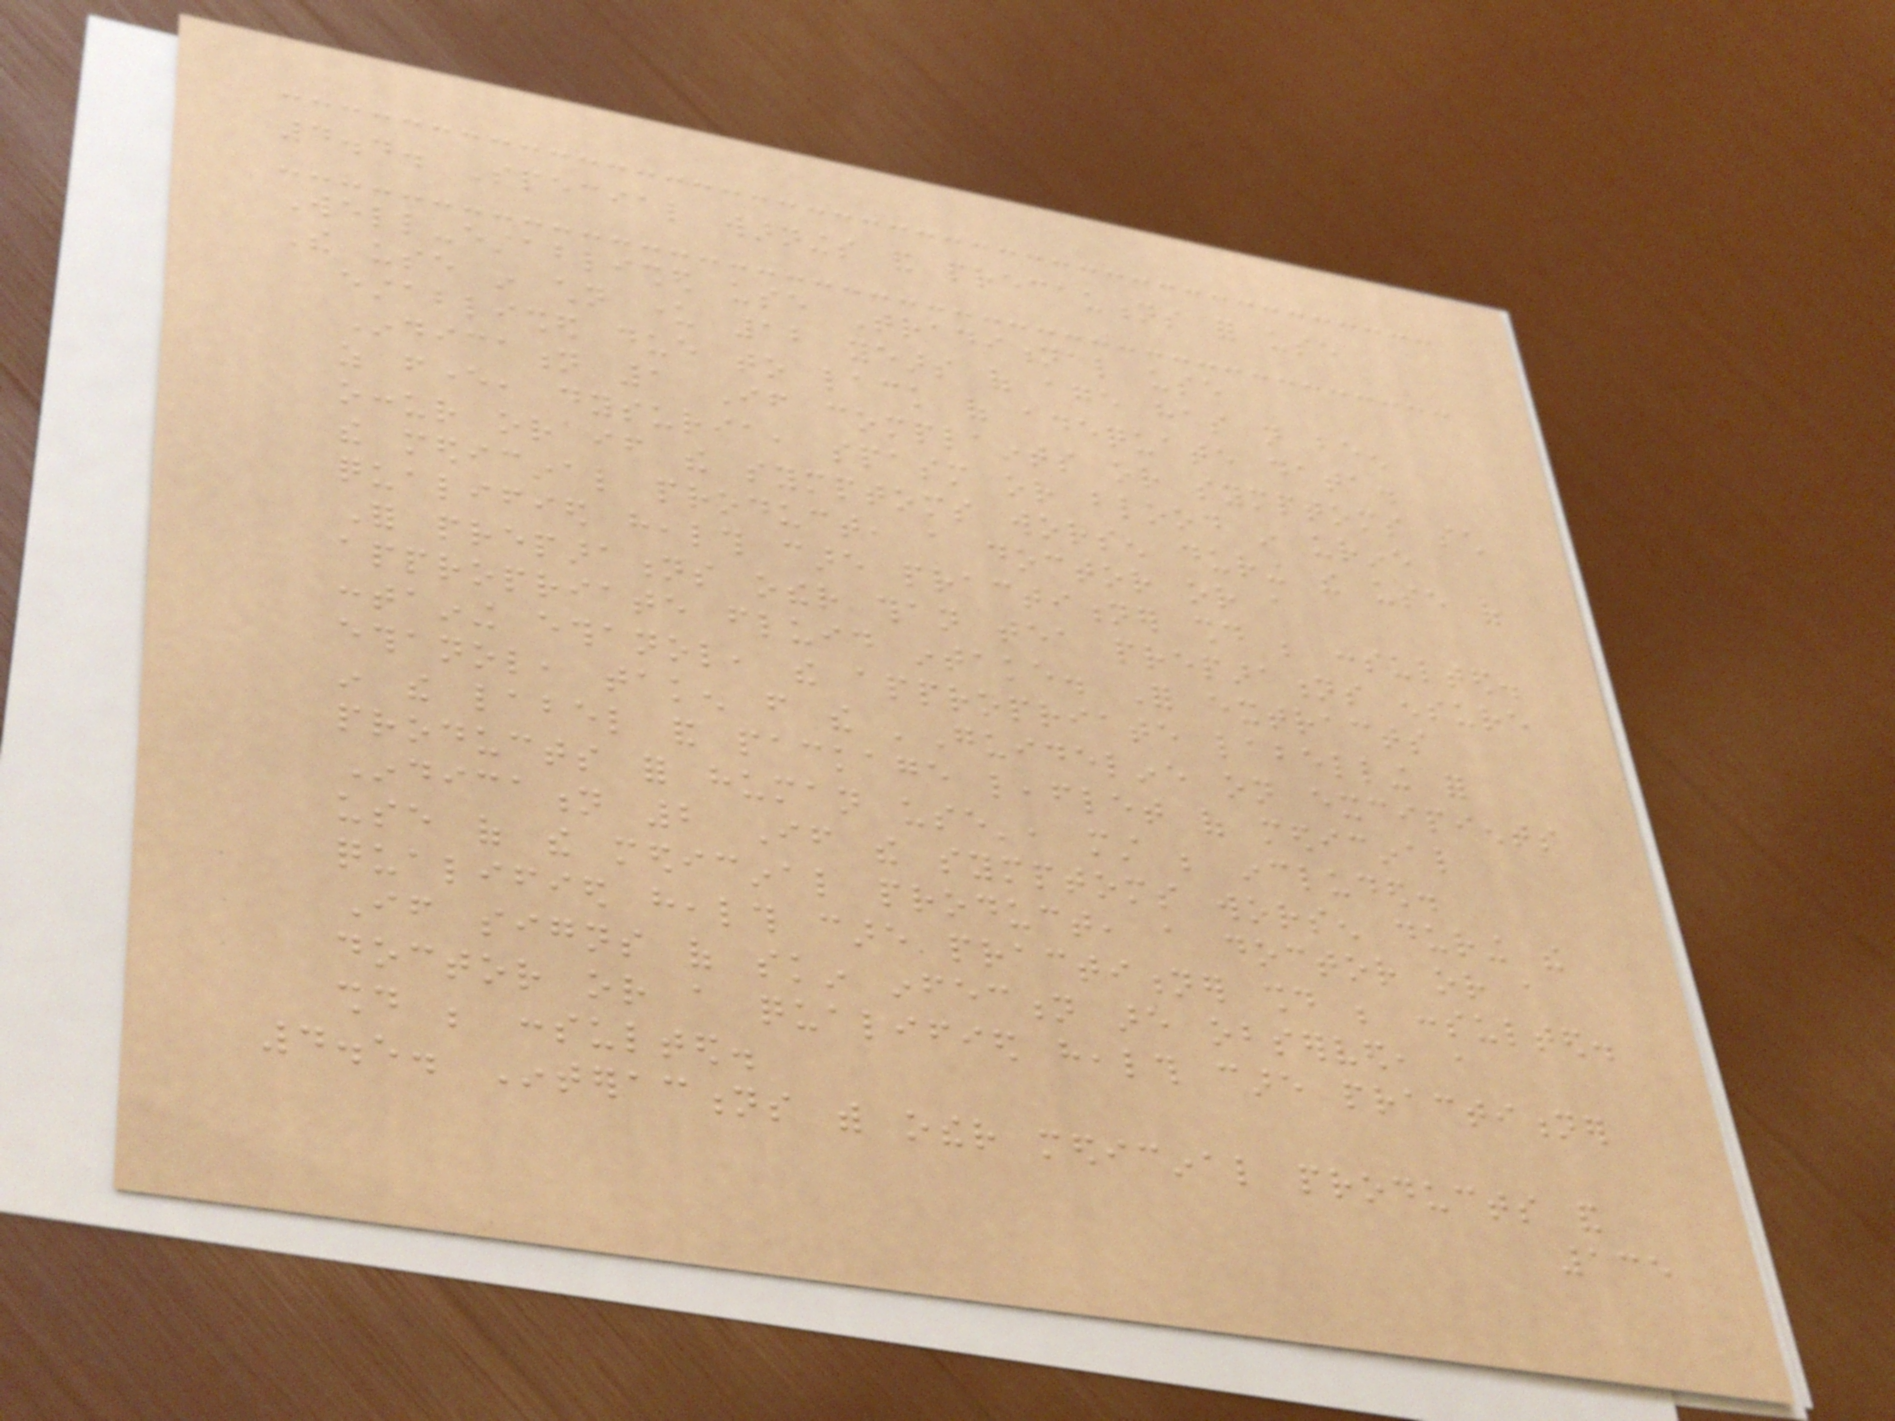4.4. Special warnings and precautions for use
Well-established use Traditional use
The use in children under 12 years of age has not been
established due to lack of adequate data.
Indication 1 If complaints or symptoms such
as fever, dysuria, spasm or blood in urine
occur or if the symptoms worsen during the use of
the medicinal product, a doctor or a
qualified health care practitioner should be consulted.
For preparations other than tea preparations ensure
appropriate fluid intake. For extracts
containing ethanol, the appropriate labelling for
ethanol, taken from the 'Guideline on excipients
in the label and package leaflet of medicinal
products for human use', must be included.
Indication 2 If the symptoms worsen during the
use of the medicinal product, a doctor or a
qualified health care practitioner should be consulted.
If signs of skin infection are observed, a
doctor or a qualified health care practitioner
should be consulted.
4.5. Interactions with other medicinal products and
135
